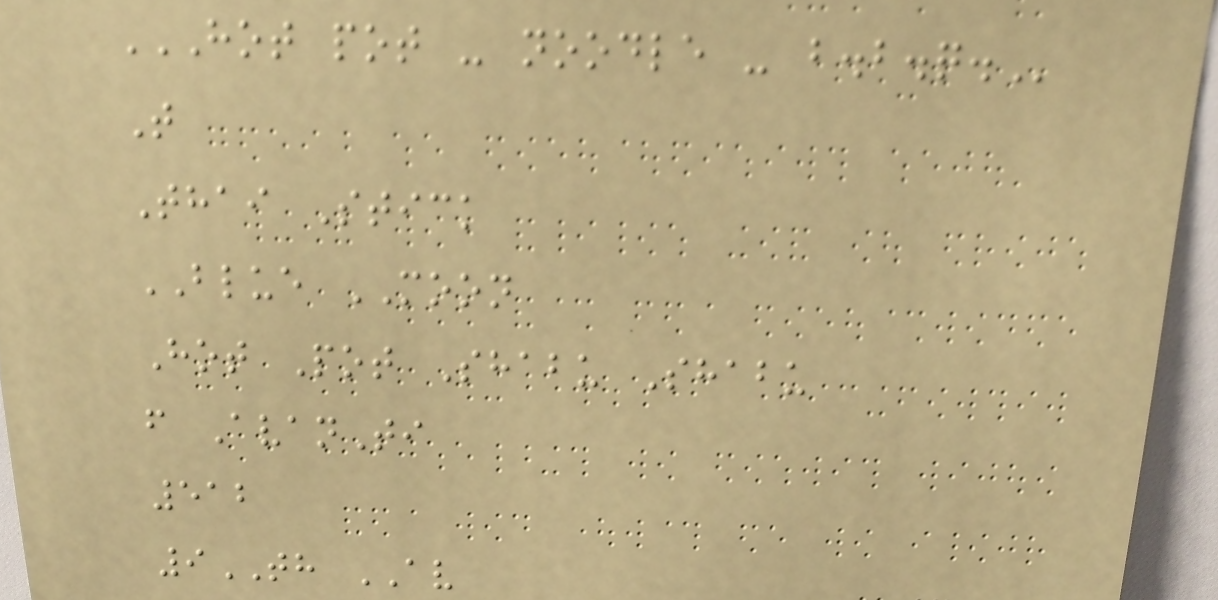HOT POT - NOODLE - B.B.Q.
T
Thai Stick
BLUE MOON
Hot Pot Shabu Shabu
f AvanTi
512
9TH AV
